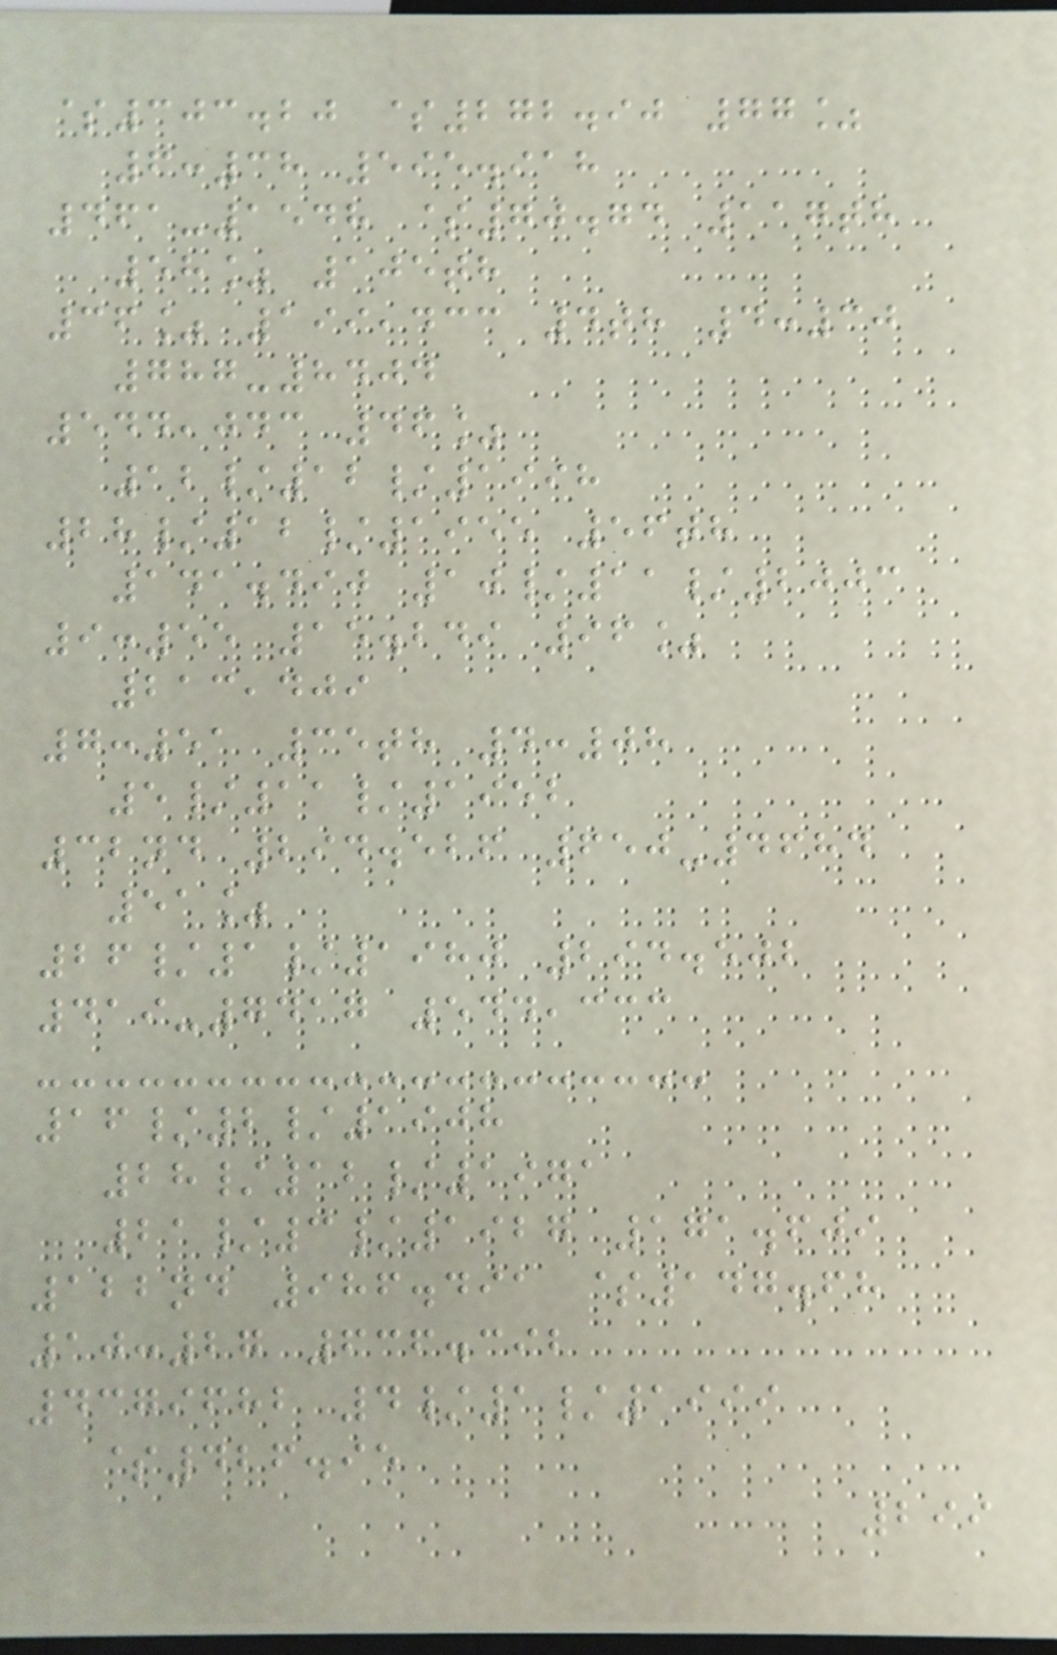$303.20 $272.90 77%
6:38 595.918
461-1548 $70.74 117th
58% 105th
36% 199,433 4th 4:30
787-8404
544,043 46%
12/12/1998
28/12/1955 56th
141.490 10/11/2003
9:55 15.249 96%
213,409
7:51 35th 4:08
5/11/1952
32nd 294.526 650-4684
51%
26/1/1980 294.502
419-7417 544,333
16/2/1908
28/12/1971
21/3/1927 171.609
122nd 986.491 $147.68
10:27 636.392
4379682 4/1/1999
$426.95
299
